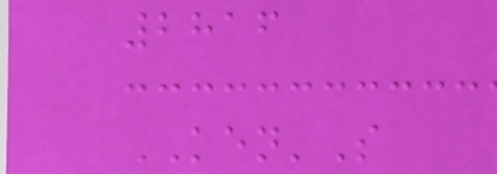2816
KEN'S
